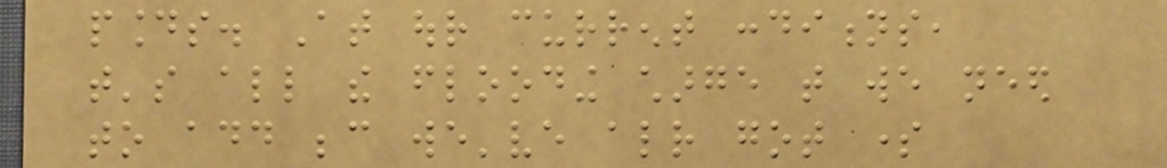pounds. At our current conditions,
that's all the flooding charge that we need
to add because we've already got some
